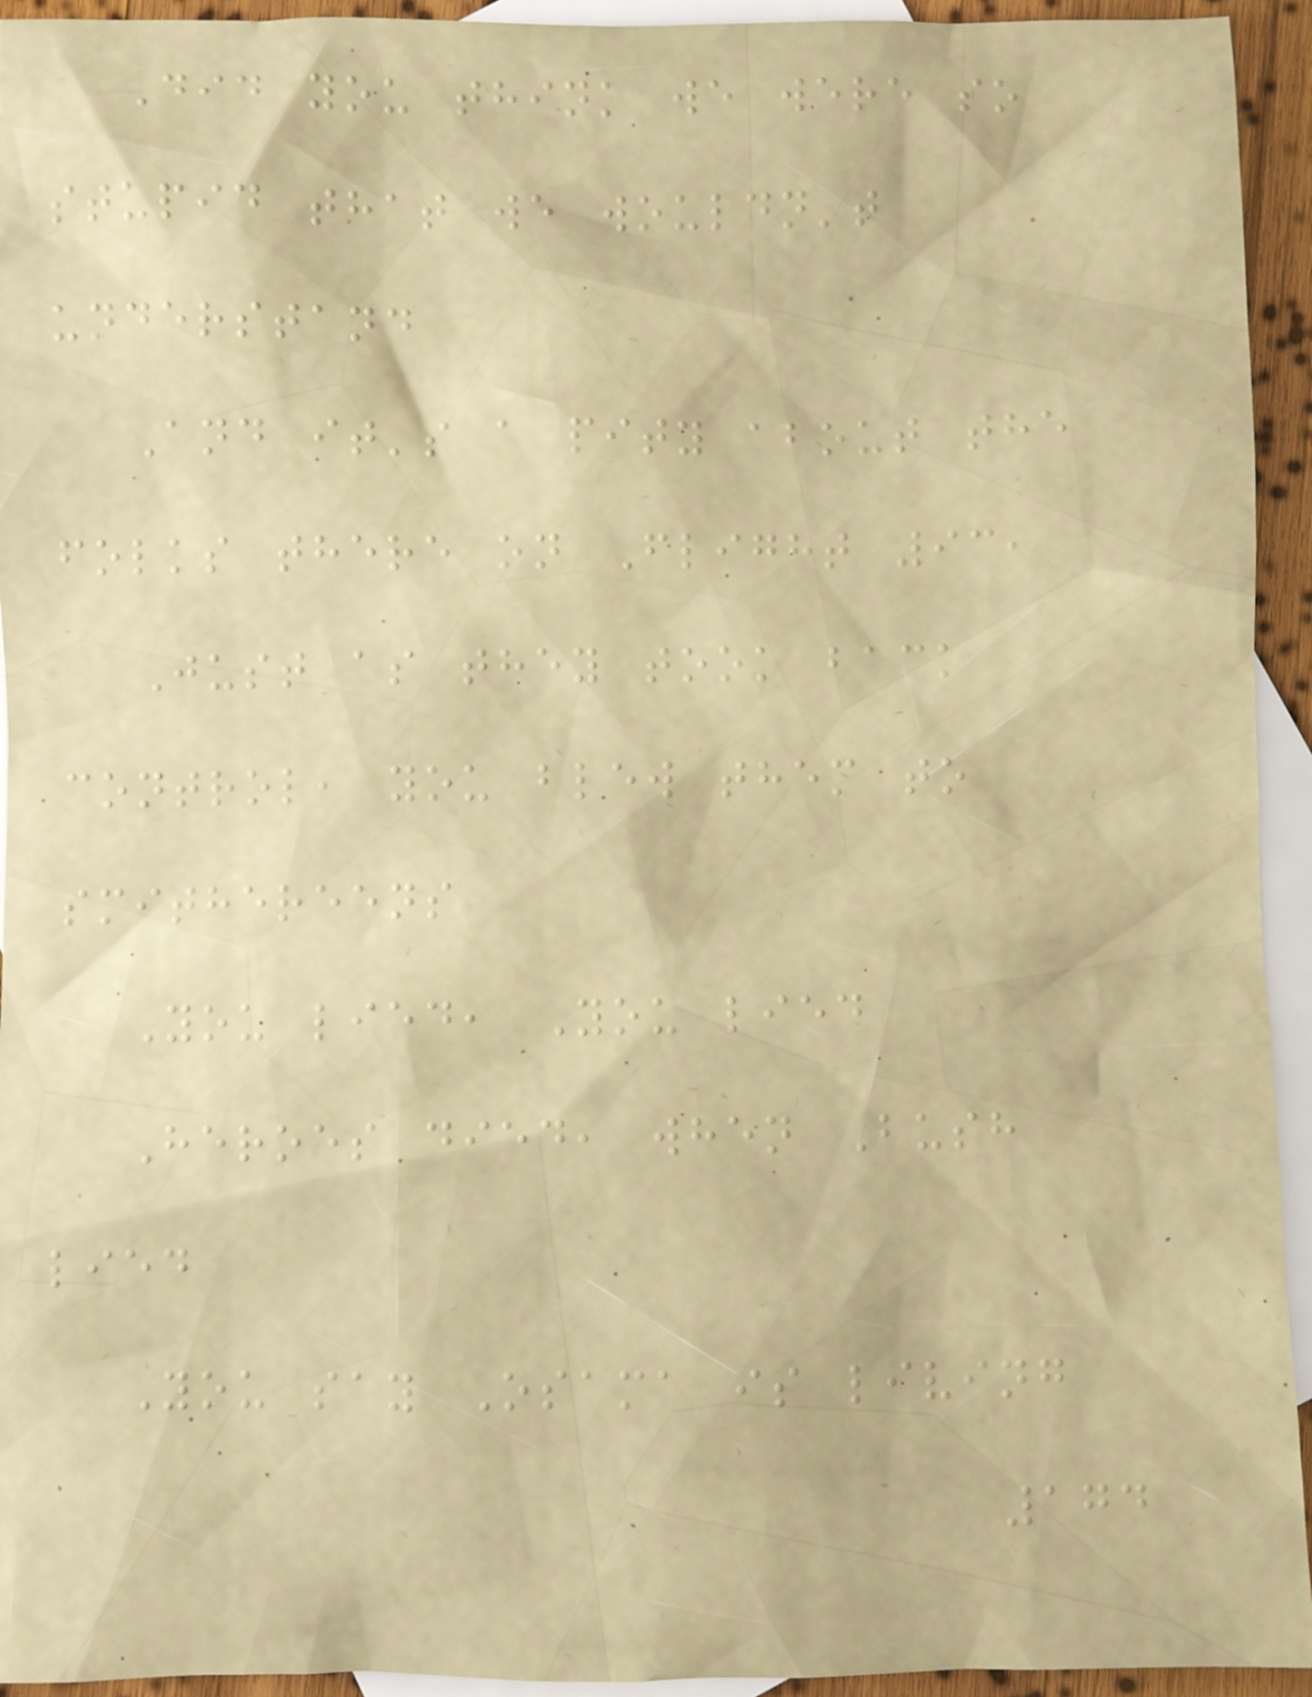Did you think we were so
stupid that we wouldn't
understand
And it's a pity about the
folks there on Flight 93,
Just as they took back
control, you blew them to
smithereens
You lied, You lied
Heroes died, when Bush
lied
You say Osama is living
174
